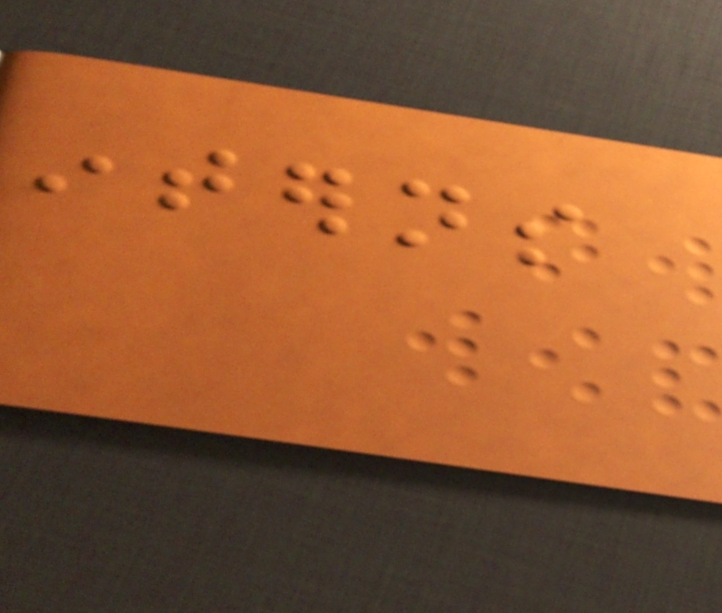interns
